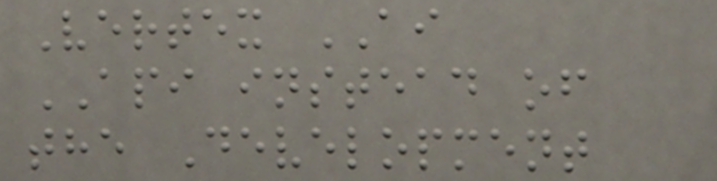Vertex AI
API instead of
the Development
